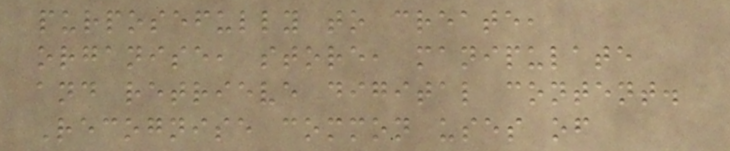purposefully to create,
organise, store, manipulate
and retrieve digital content.
Recognise common uses of
